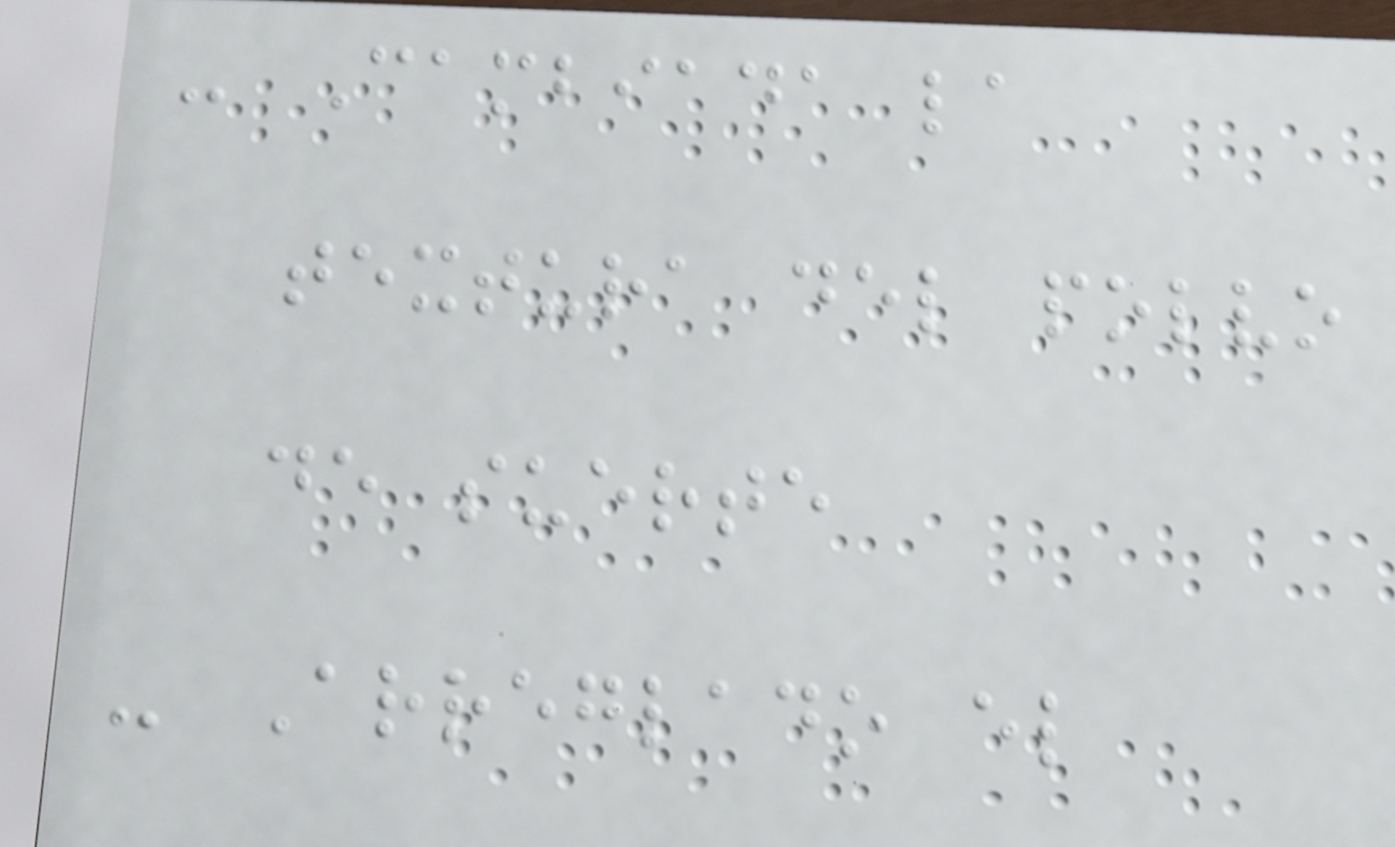- Cambiada la
textura del polvo
de suerte
- Arreglado el
